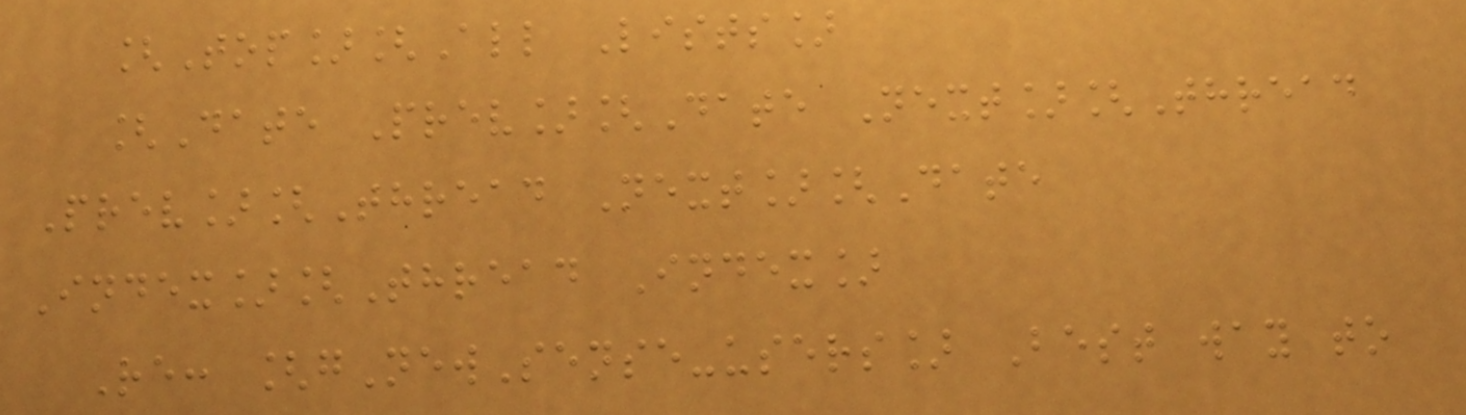[Top][All Lists]
[Date Prev][Date Next][Thread
Prev][Thread Next][Date
Index][Thread Index]
Re: [gNewSense-users] Best way to
